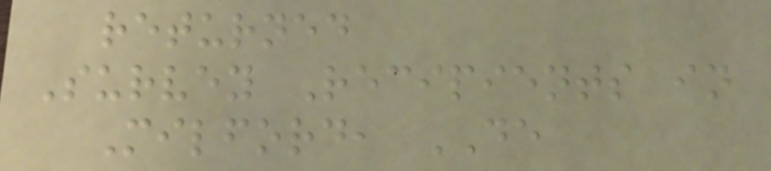returned
Survey Recipients in
Milford, DE
